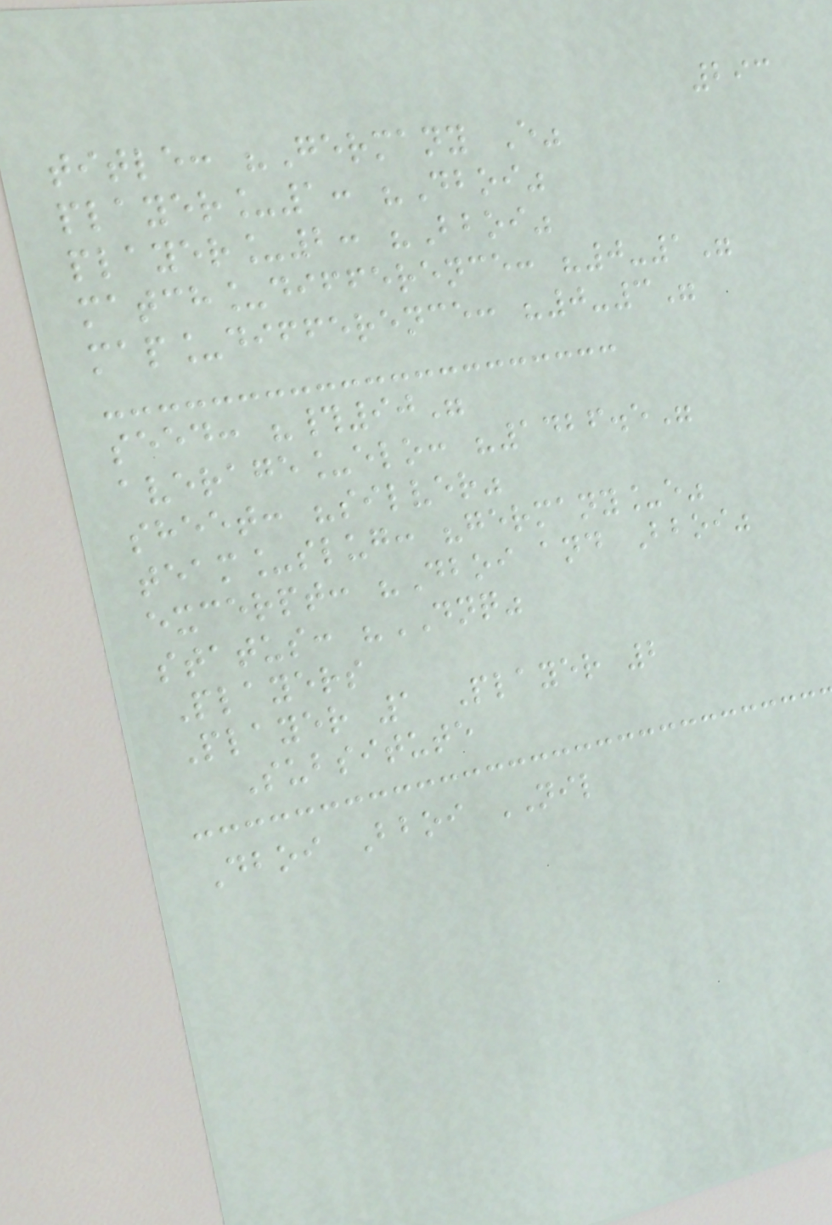293
title: "Germany E"
player_1: "Dboi"
player_2: "Bboi"
match_difference: "0-1"
map_difference: "0-3"
seed: "#90"
average_elo: "1426.5"
sheet: "silver"
team_slug: "germany_e"
excerpt: "Dboi and Bboi"
status: "DNQ"
Players
Player 1 Player 2
Subsitute
Dboi Bboi NIL
